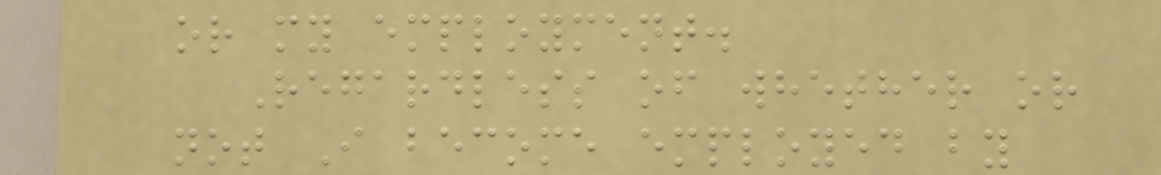or my employment.
Regardless of whether or
not I become employed by
